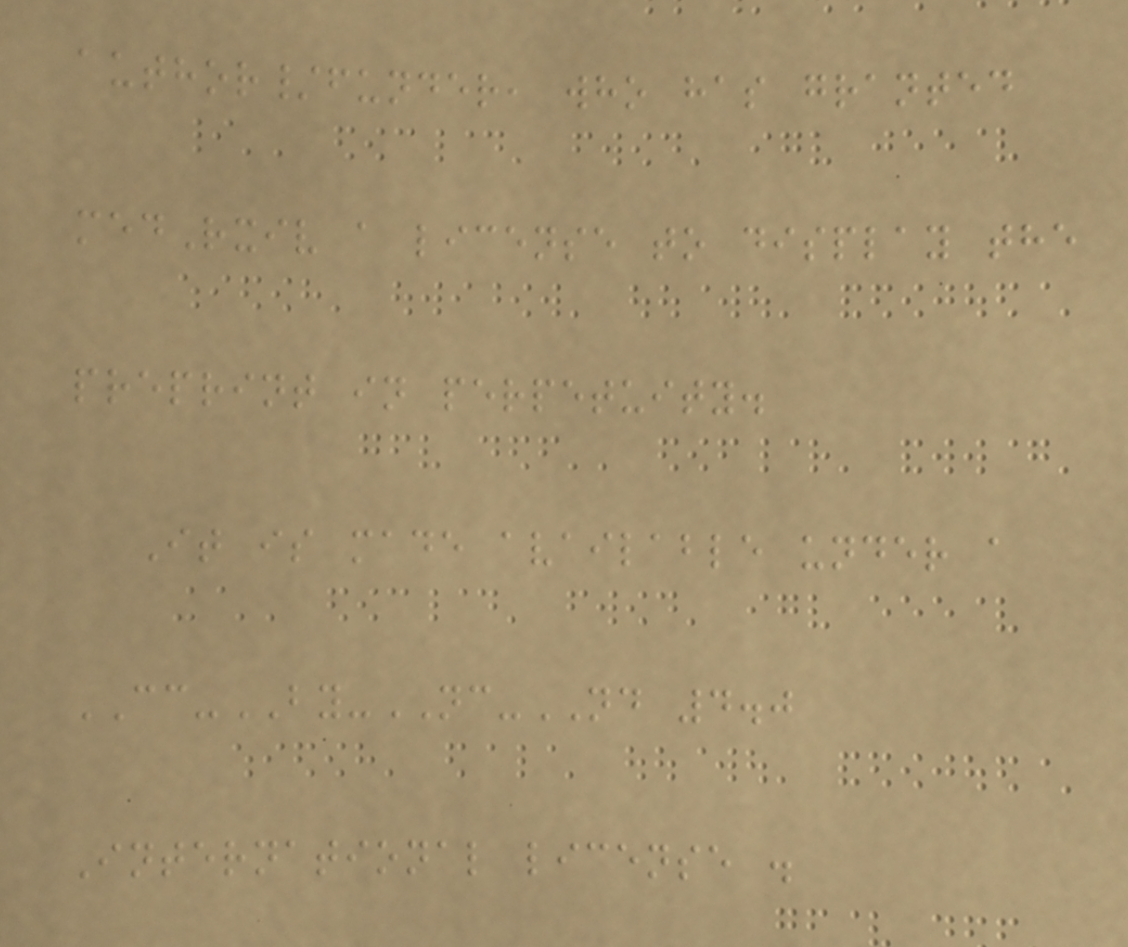author/funder, who has granted
medRxiv a license to display the
preprint in perpetuity.
It is made available under a
CC-BY-NC-ND 4.0
International license .
